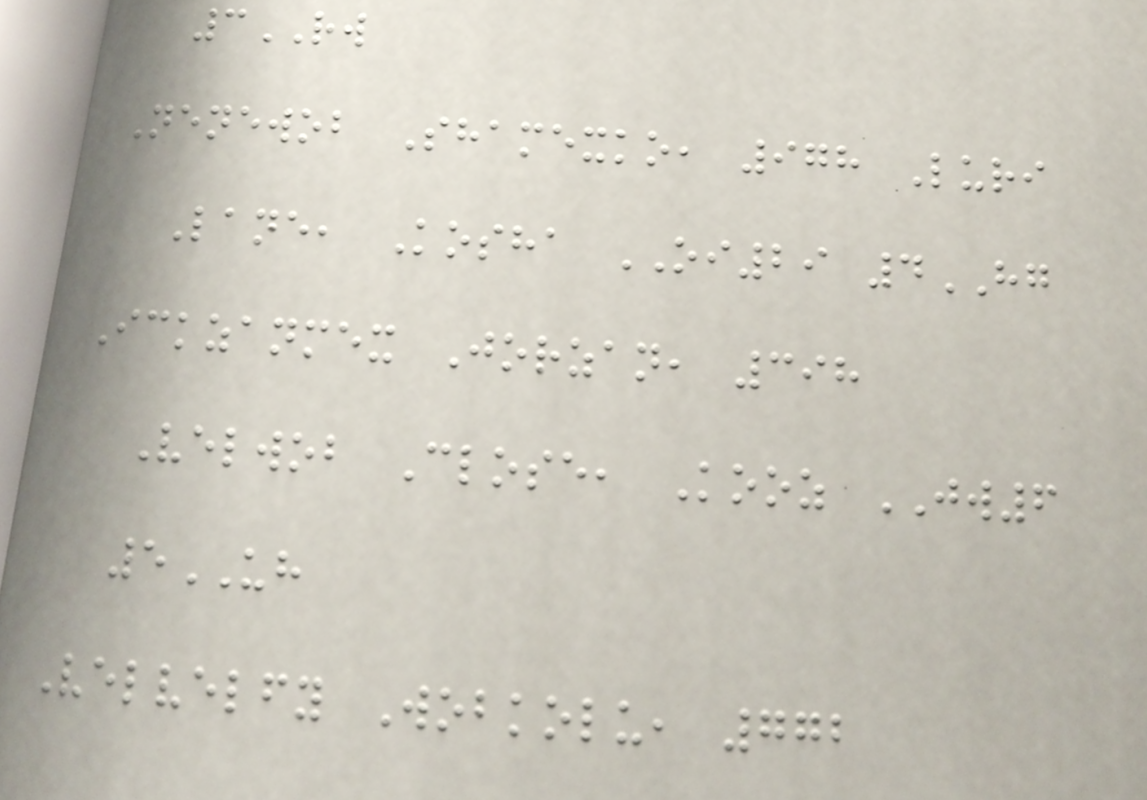3RW
Nenewob Shamexko, 978 Luri
Lane, Kosha OI29 4HG
Ickzanmex Jorzan, 398
Velwob Close, Kooz JW6
5UH
Velvelfy Wobkolu, 772
